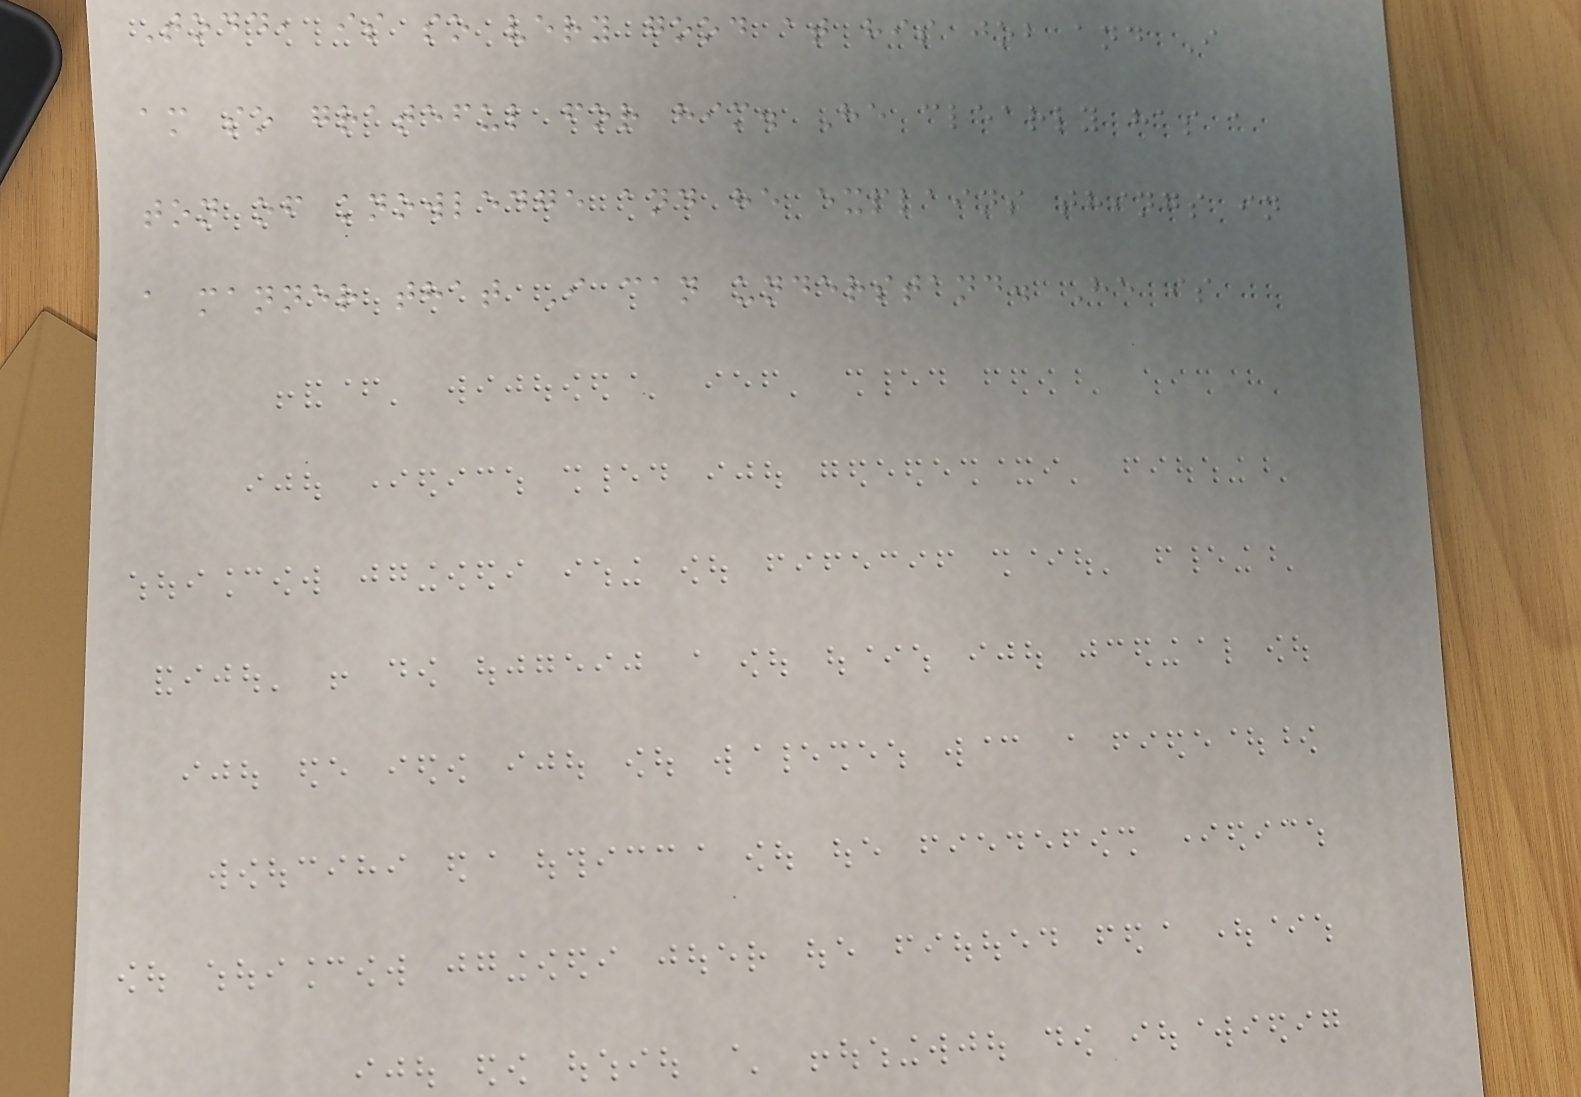Todd, is so very good at his job and I
am so grateful for him. He clearly has a
ton of knowledge and he explains things in
a manner that I can understand. He is
